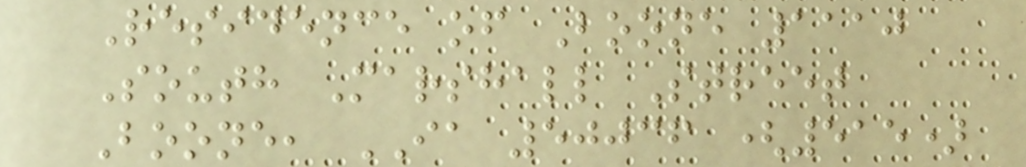Residence of Boone 1110
South Marshall Street
Boone, IA 50036 (515)
